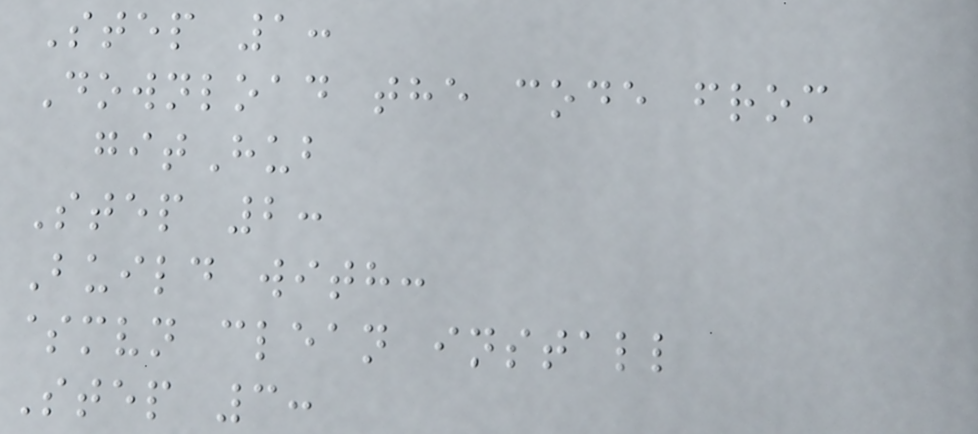Step 1:
Download the code from
gitHub
Step 2:
Build with:
$mvn clean install
Step 3:
